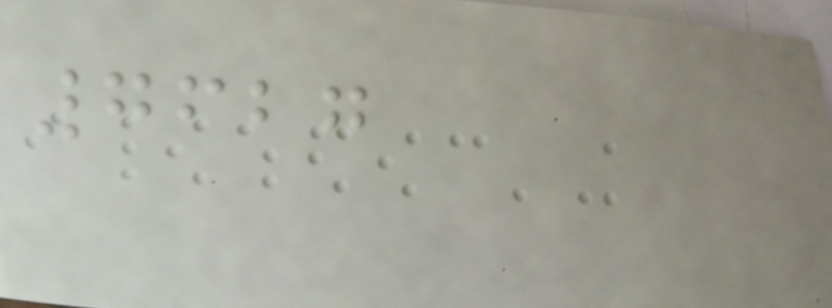7627
